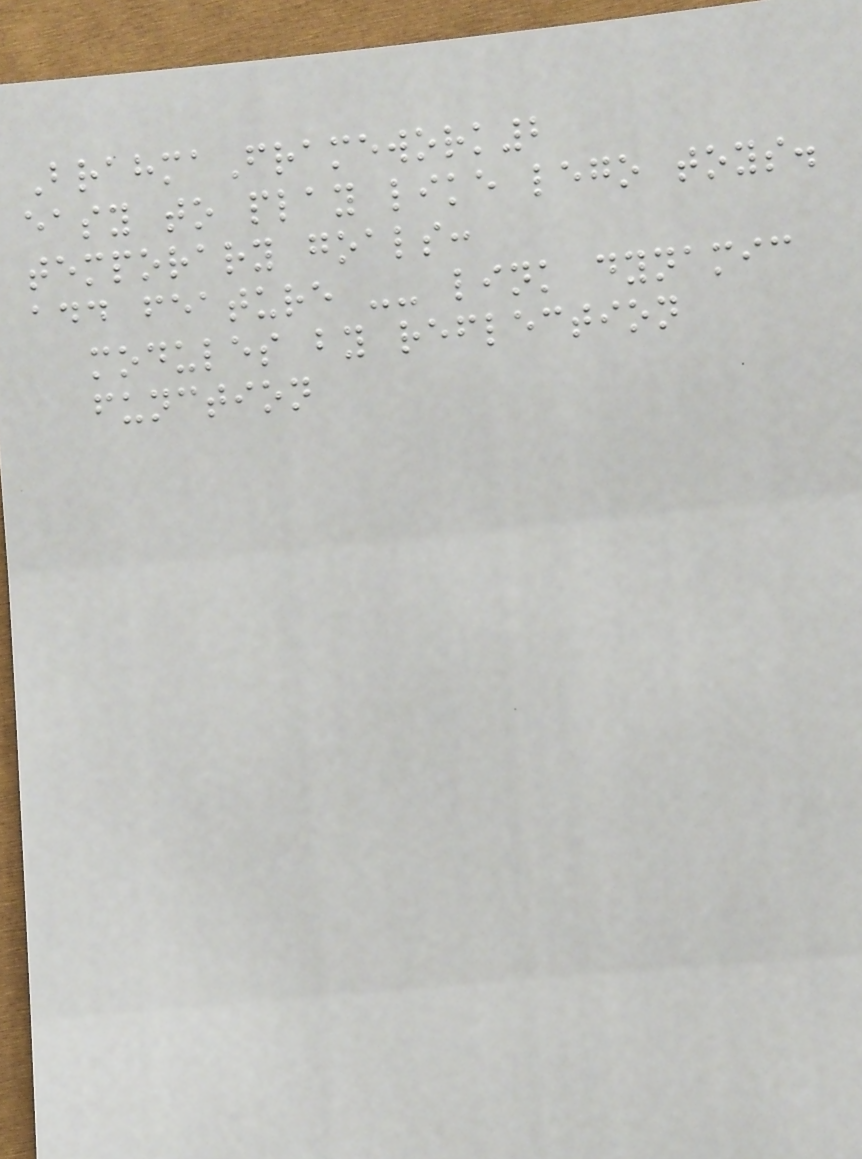BrahmaFramework2
easy to play like lego toys.
temporary goals:
add feature -- link dynamic
modules by reflection
function
